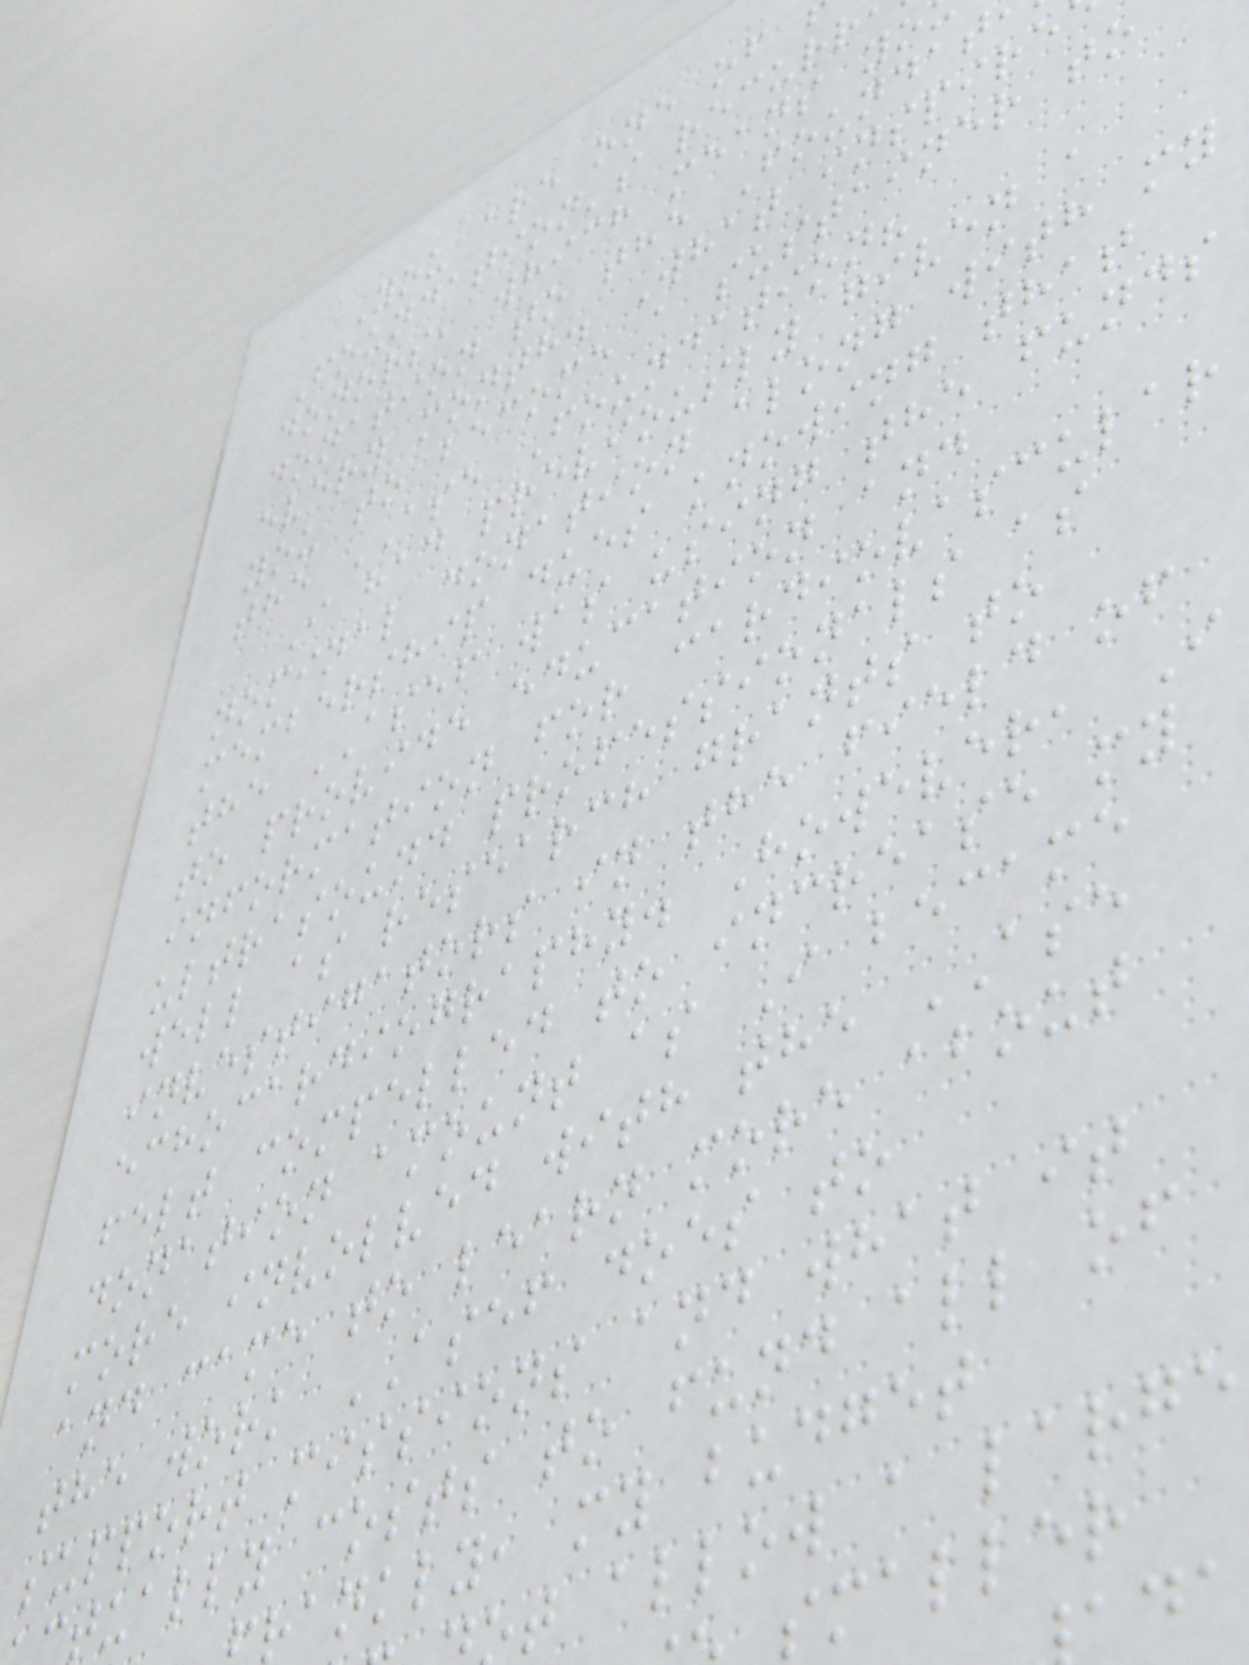You are one of
Foundation's recurr
donors, which means yo
donation to the Foundat
every month. What inspire
you to become a sustainer to
the ASE Foundation?
I had previously given a
nominal donation along with my
membership dues knowing that
the ASEF was using the funds
to provide education and
information for cardiovascular
ultrasound professionals as
well as research grants to
investigators in the field of
echocardiography. However, I
felt compelled to increase my
donation amount as I became
more involved with the ASE
and came to learn more about
the work ASEF does to
support missions and what it
tually costs to fund all of
rankly, my budget
t allow a large
smaller
